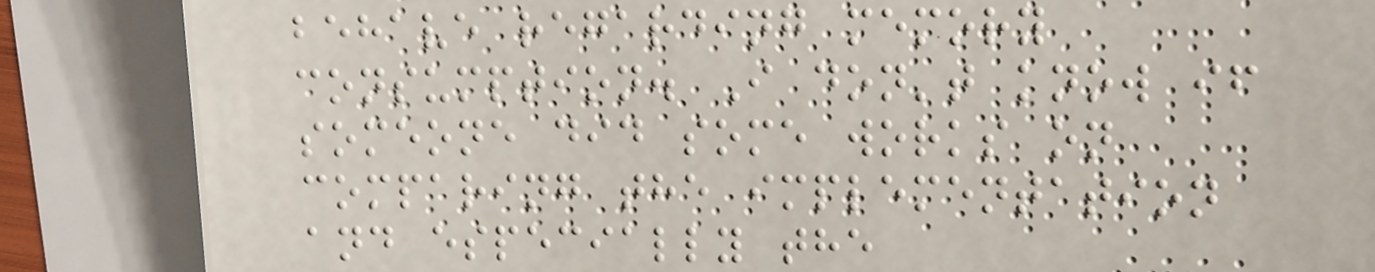behave regarding memory
consumption. I don't know if
someone did some works on
comparing the implementation
and especially the
